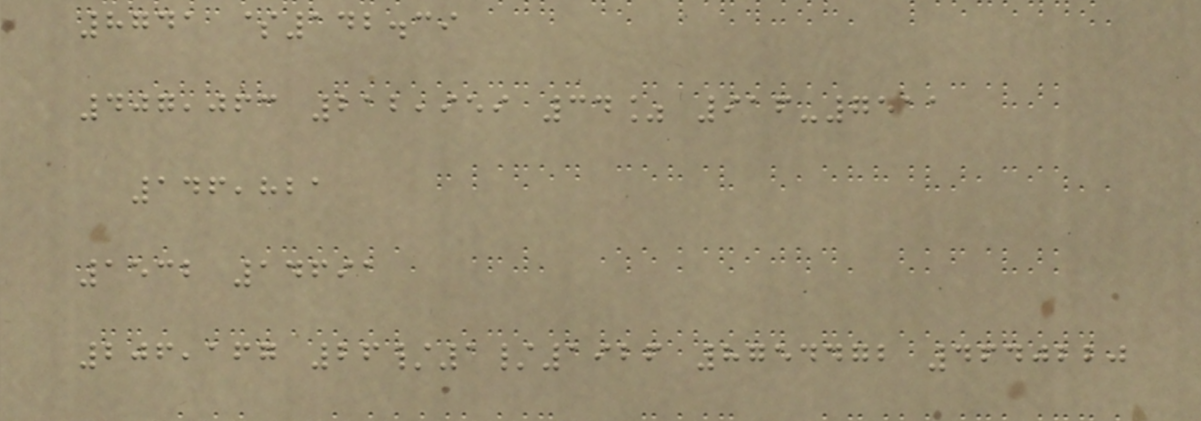8741 $142.39
407,063 212,959 34% 916-7511
146,821
1532 14691
206,167 26/1/1926 8754472 4640220
